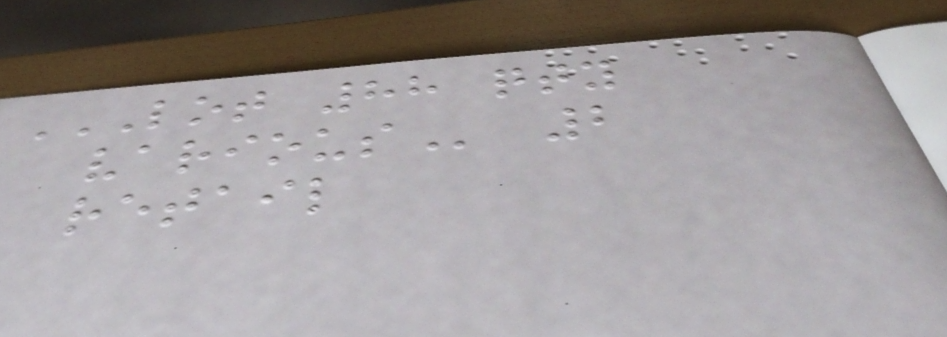LOT 88 QTY
VARIOUS 2
retail
